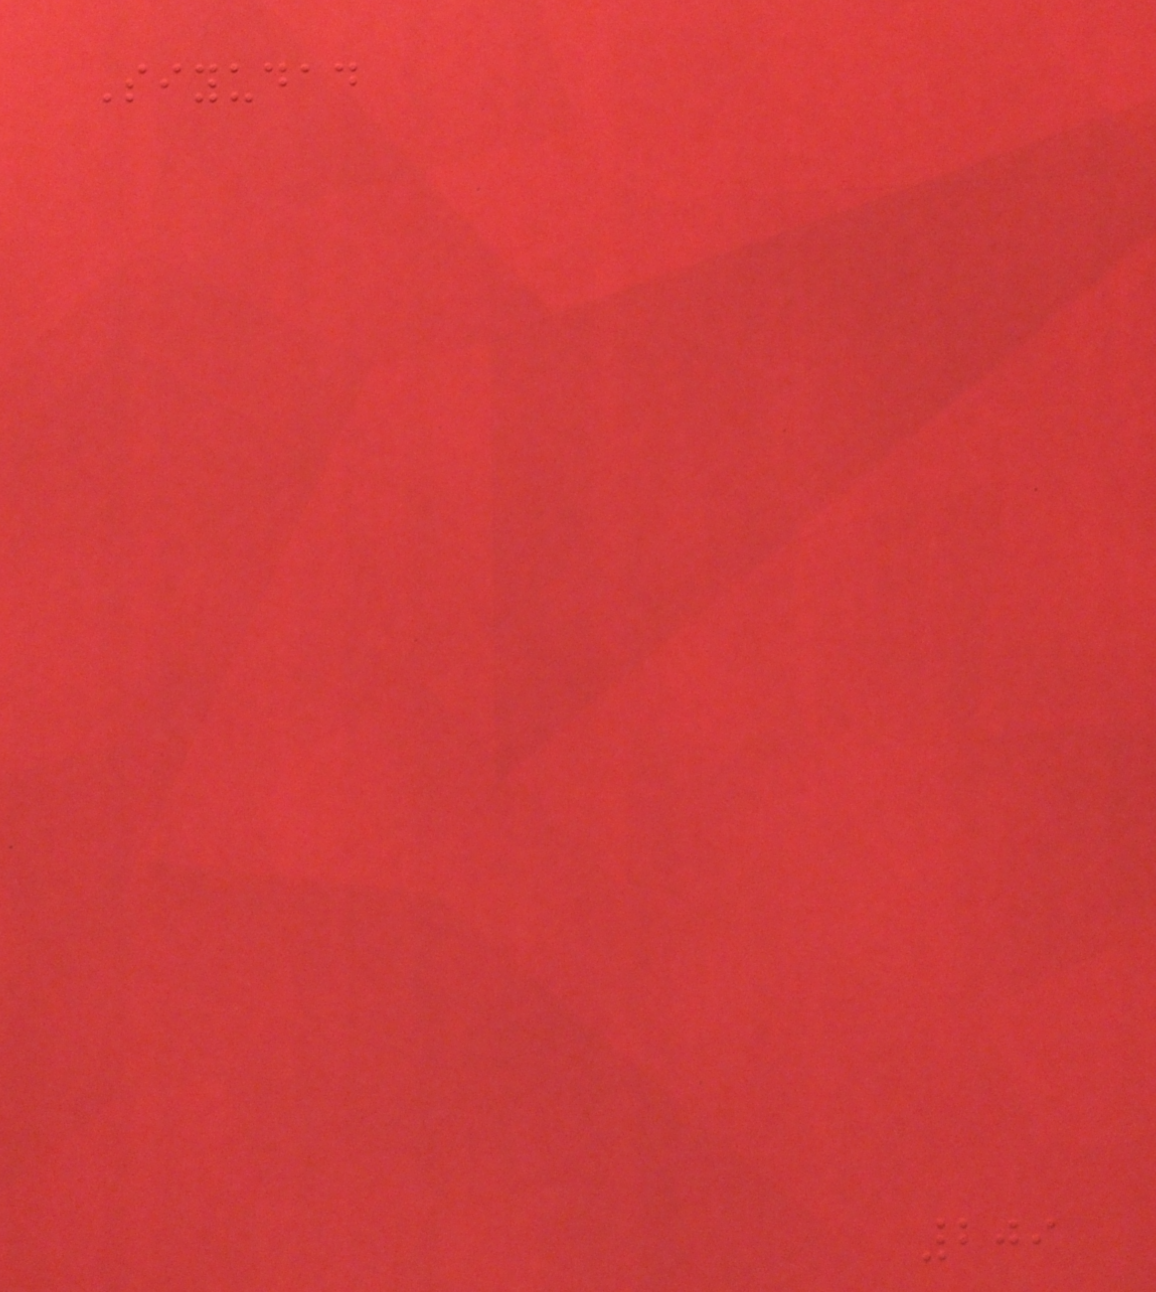Siyudad
209
